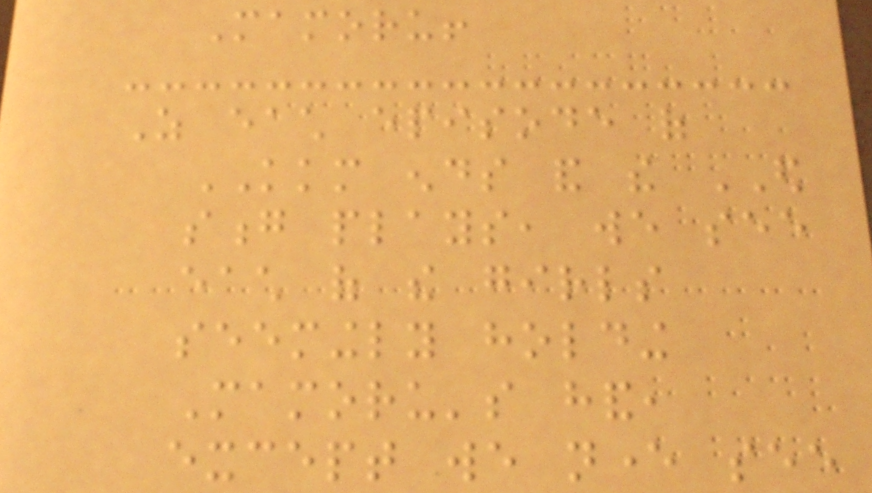Mamoru!
As each episode of
KKM ends and the ED
song plays, we see
each of the girls
seemingly holding
Mamoru's hand,
except we never see
